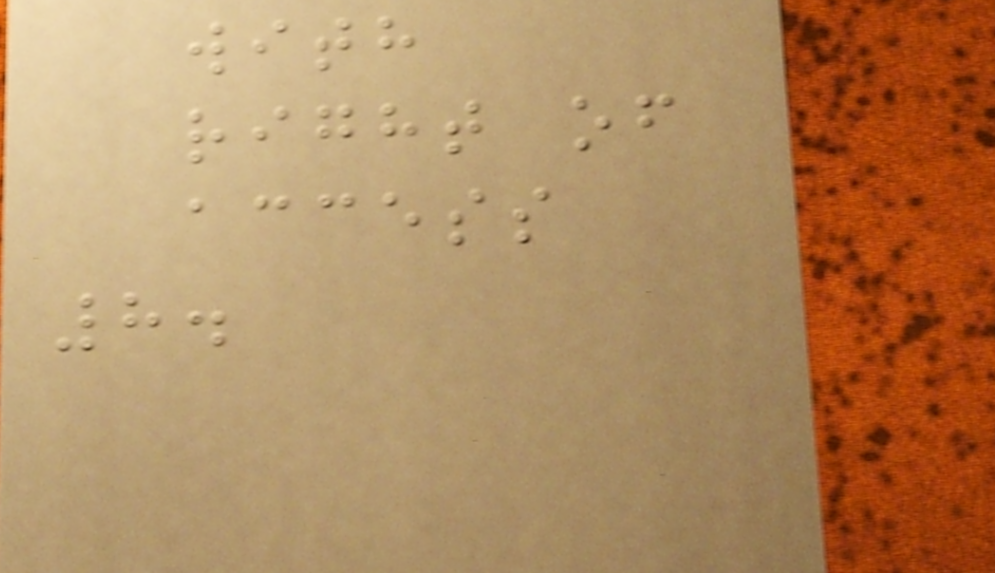with
right of
access
8.
